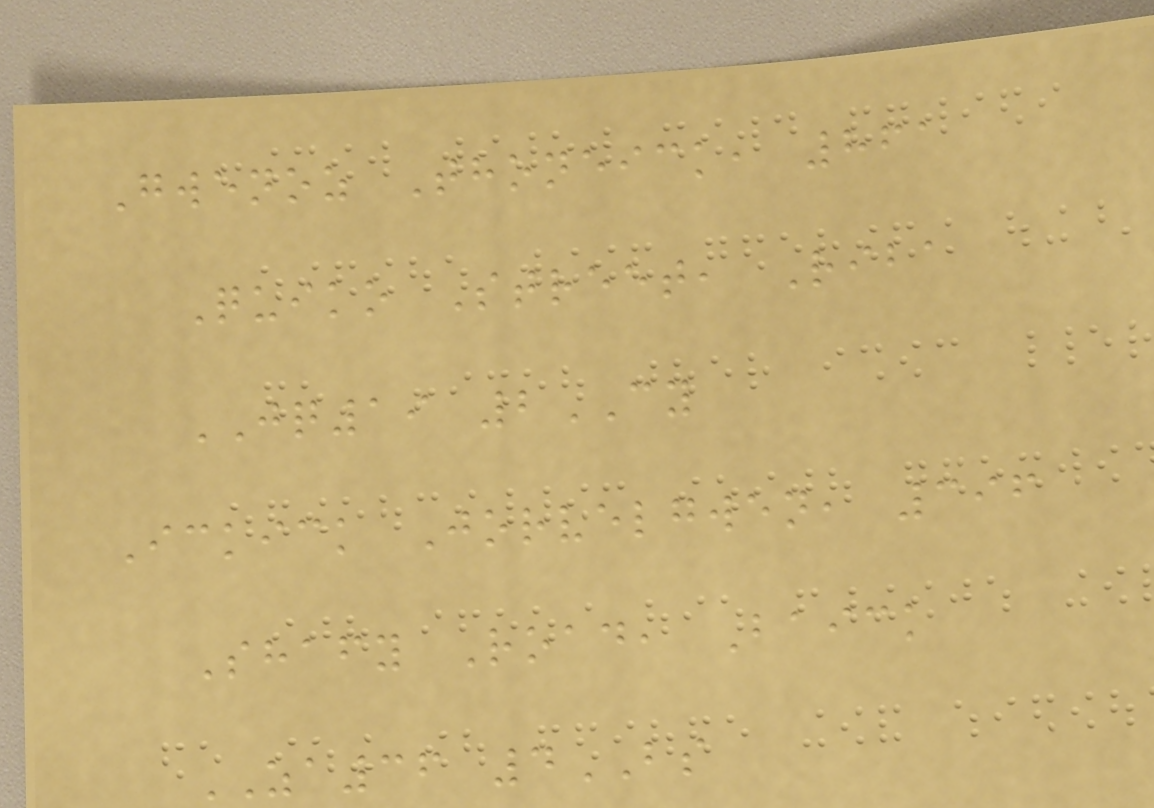Gwenoz Thoneick, 861
Quiko Street, Riba
JQ19 2CY
Ickick Jorvelgwen, 396
Shafy Road, Baick
ZA36 4BS
